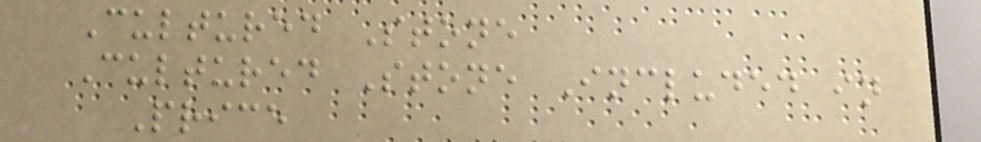Cultured Stone
Cultured Stone Included in
Price
